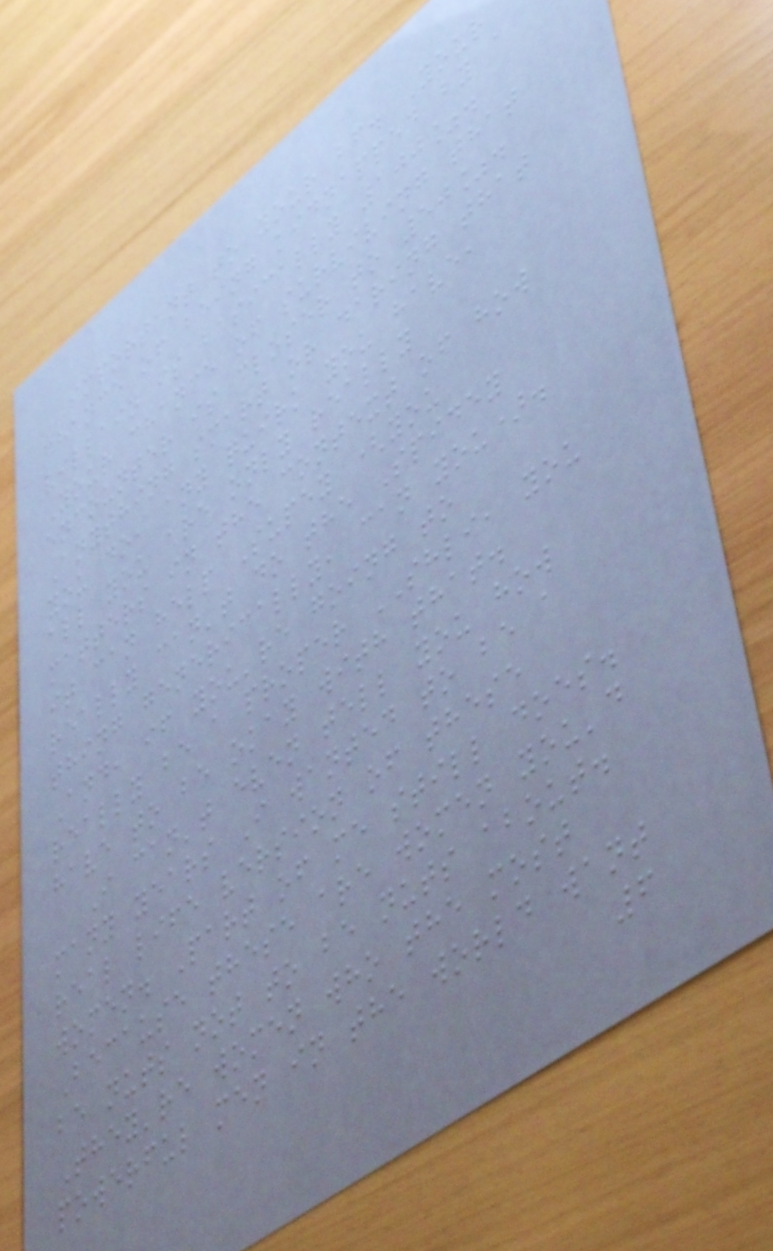important to your bf. Your
chance of being kidnapped by a
villain is basically 100%.
Your chance of surviving that
encounter is closer to 50%.
Anything smart or daring that
you do, any quirk you have,
all you are only really
matters in the context of how
it can help Supey (you
really can't do the Spidey
thing generically, can you).
And, if you're going to
really be a proper SHLI, you
have to be okay with that.
I can't even tell you how
many years I wanted to be a
real life version of these
women. Part of me still does.
Because these are women you'd
be nuts not to be nuts about.
They're women who the most
powerful men in the world want
6
